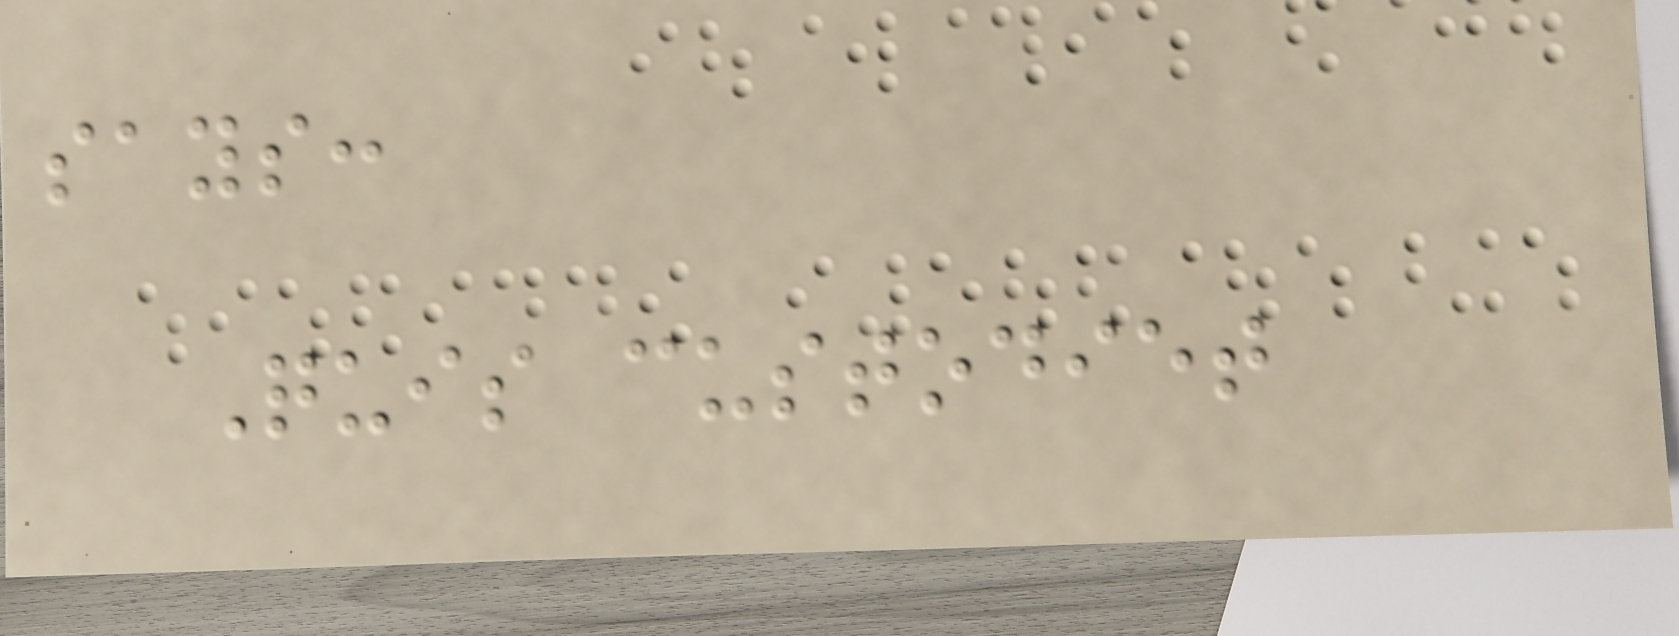says:
Quis custodiet
